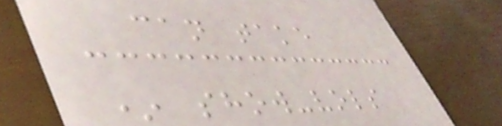can take
* show-vols
